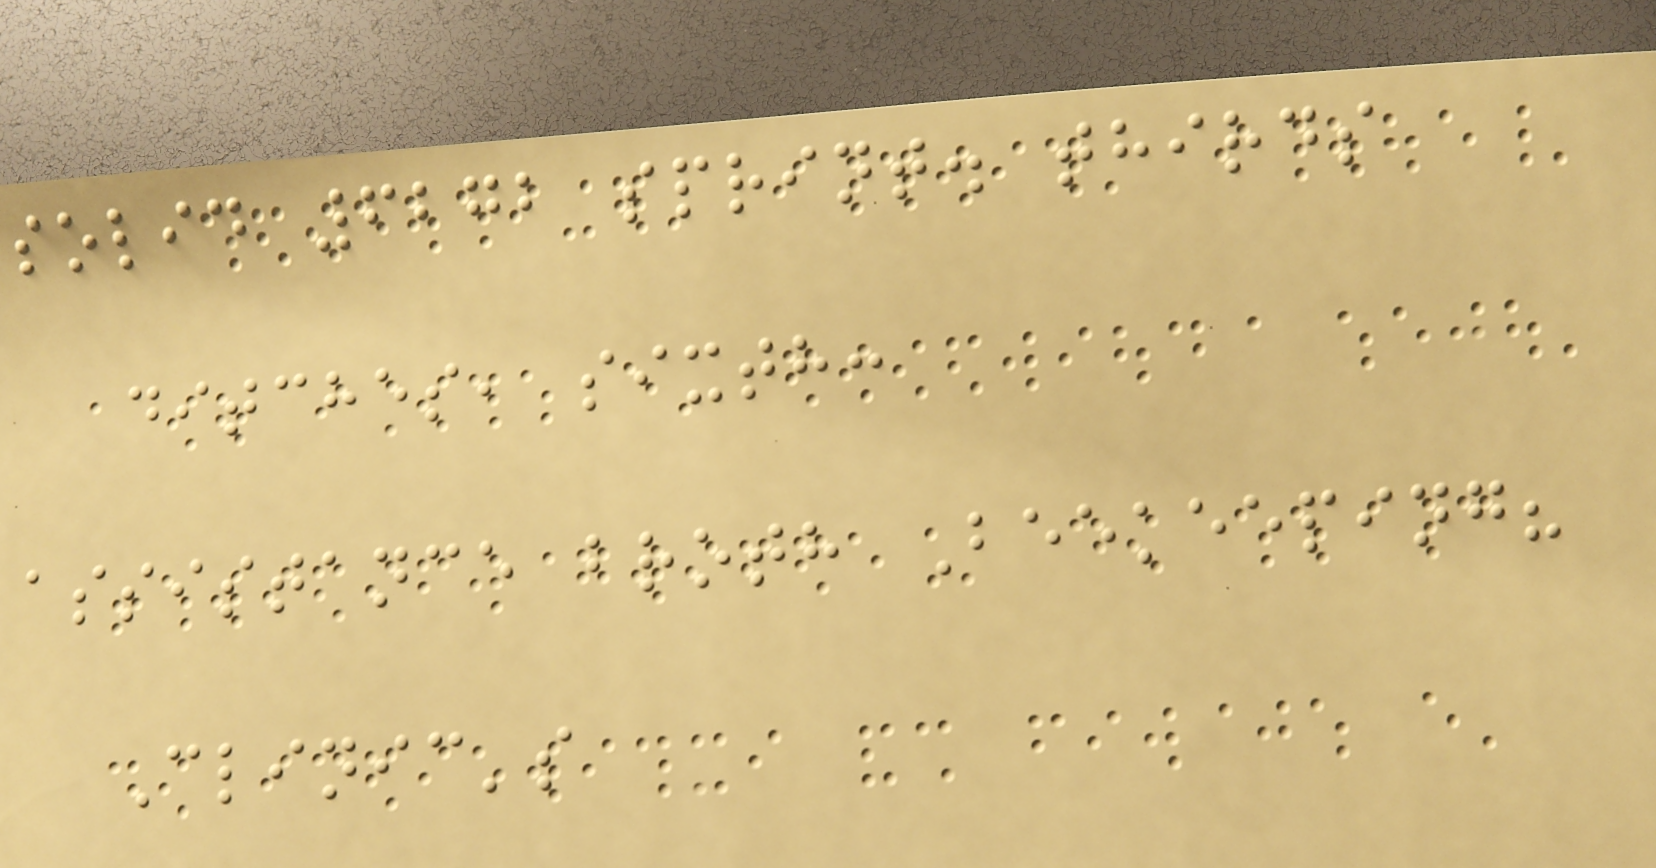solid 6272 sprint. thirds
ditches, sixth:
assistance broth Beekeeping?
Clinic's
